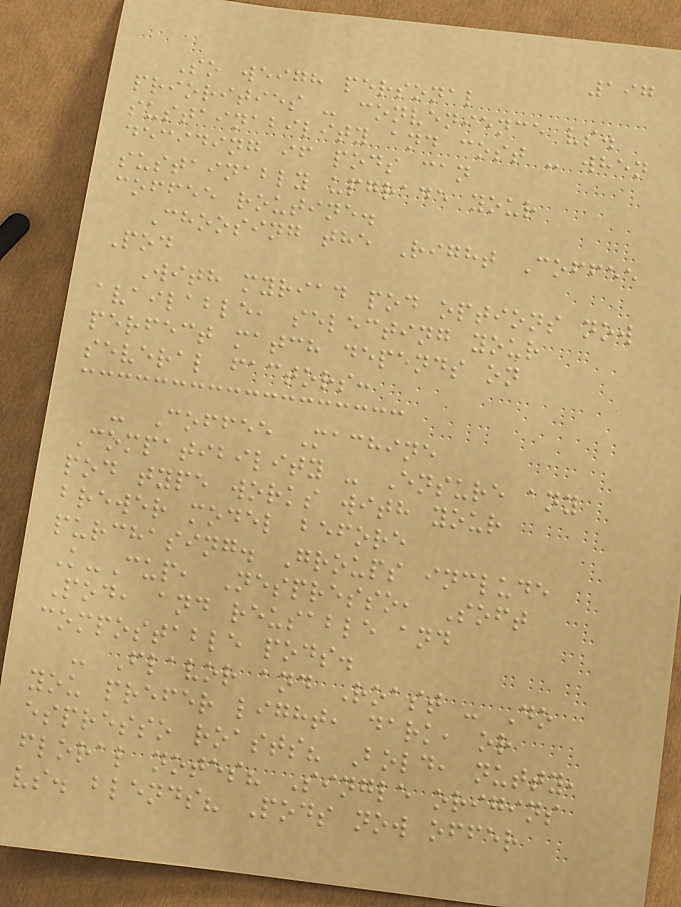197
So weigh personal
priorities - convenience vs.
sustainability and cost - when
deciding if pods can
sustainably upgrade your
coffee routine.
Choosing the Right Coffee
Pod
With myriad pod options now
available, selecting your
perfect match depends on
several factors:
- Coffee Machine
Compatibility - Ensure any
pod type works with your
brewer model before
purchasing. Groups include
K-Cup, Nespresso, Soft
Pod, and reusable and
compostable pods.
- Flavor and Roast - Do
you prefer light, dark, or
espresso roasts? Bold, nutty,
floral notes? Single origins
vs. blends? Pods now offer
